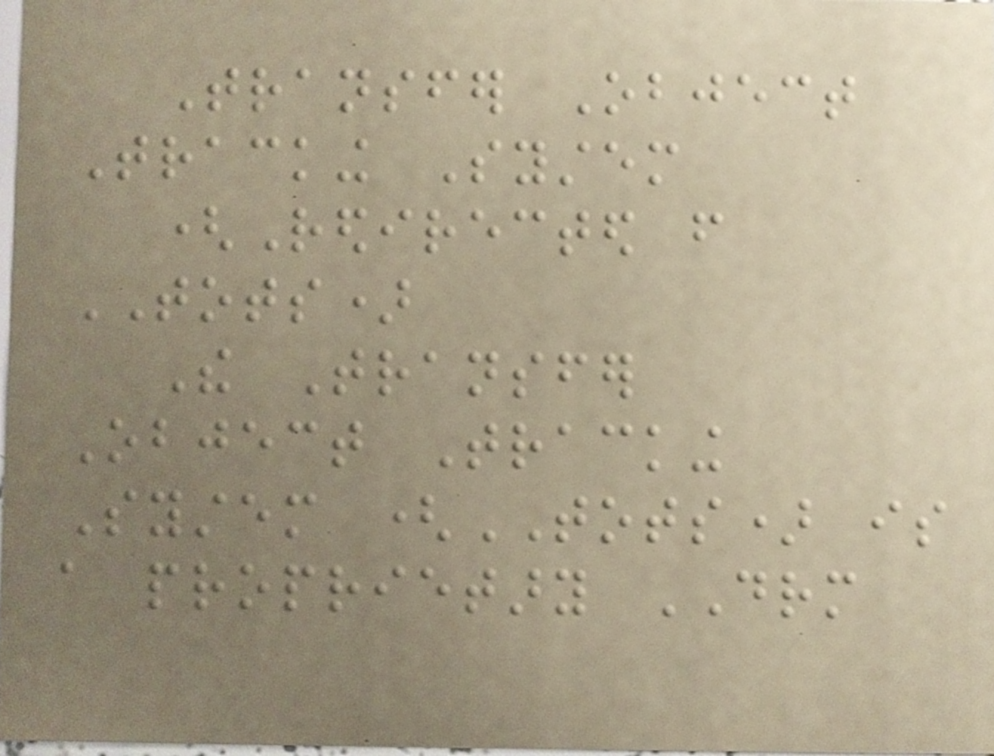Transfer Object
Tracking System
(Redirected from
TOTS)
The Transfer
Object Tracking
System (TOTS) is
a proprietary DRM
